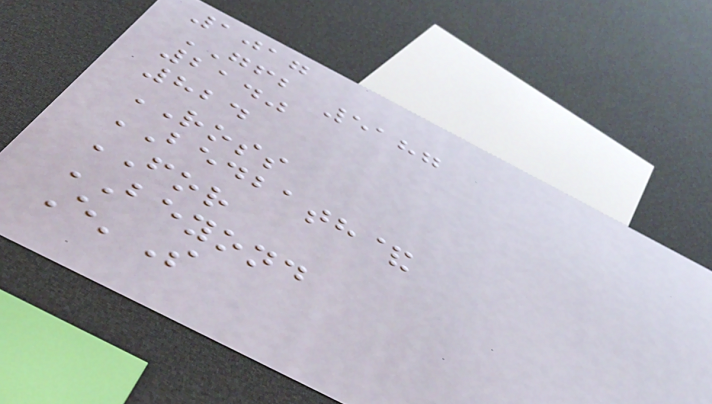1017
GFB 5187
2140
824
ROSS
BEDBATH&
FOR
BEYOND
E'S
